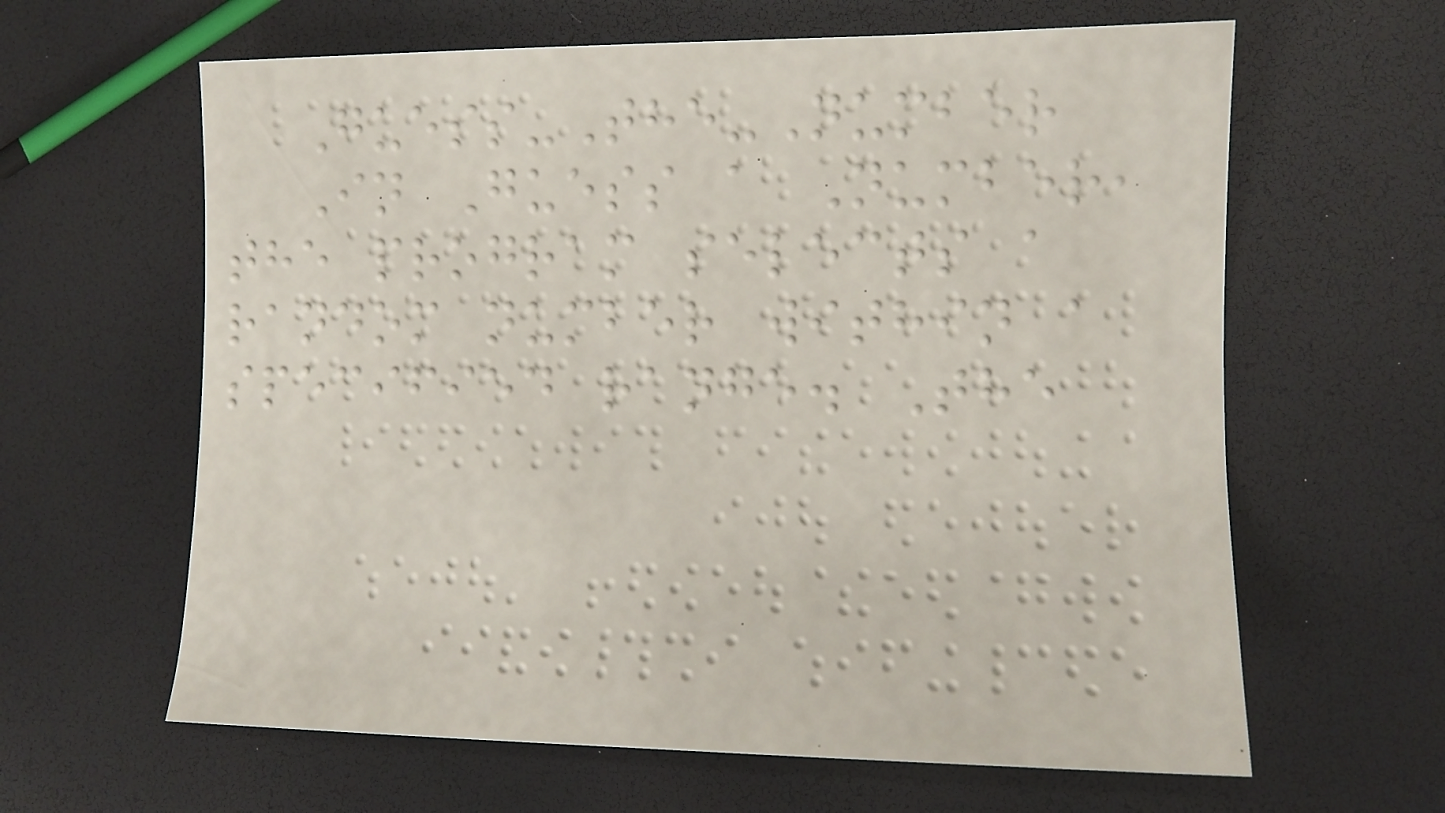Guess-The-Number
In Guess a Number,
the program selects a
random number within a
specified range. The
